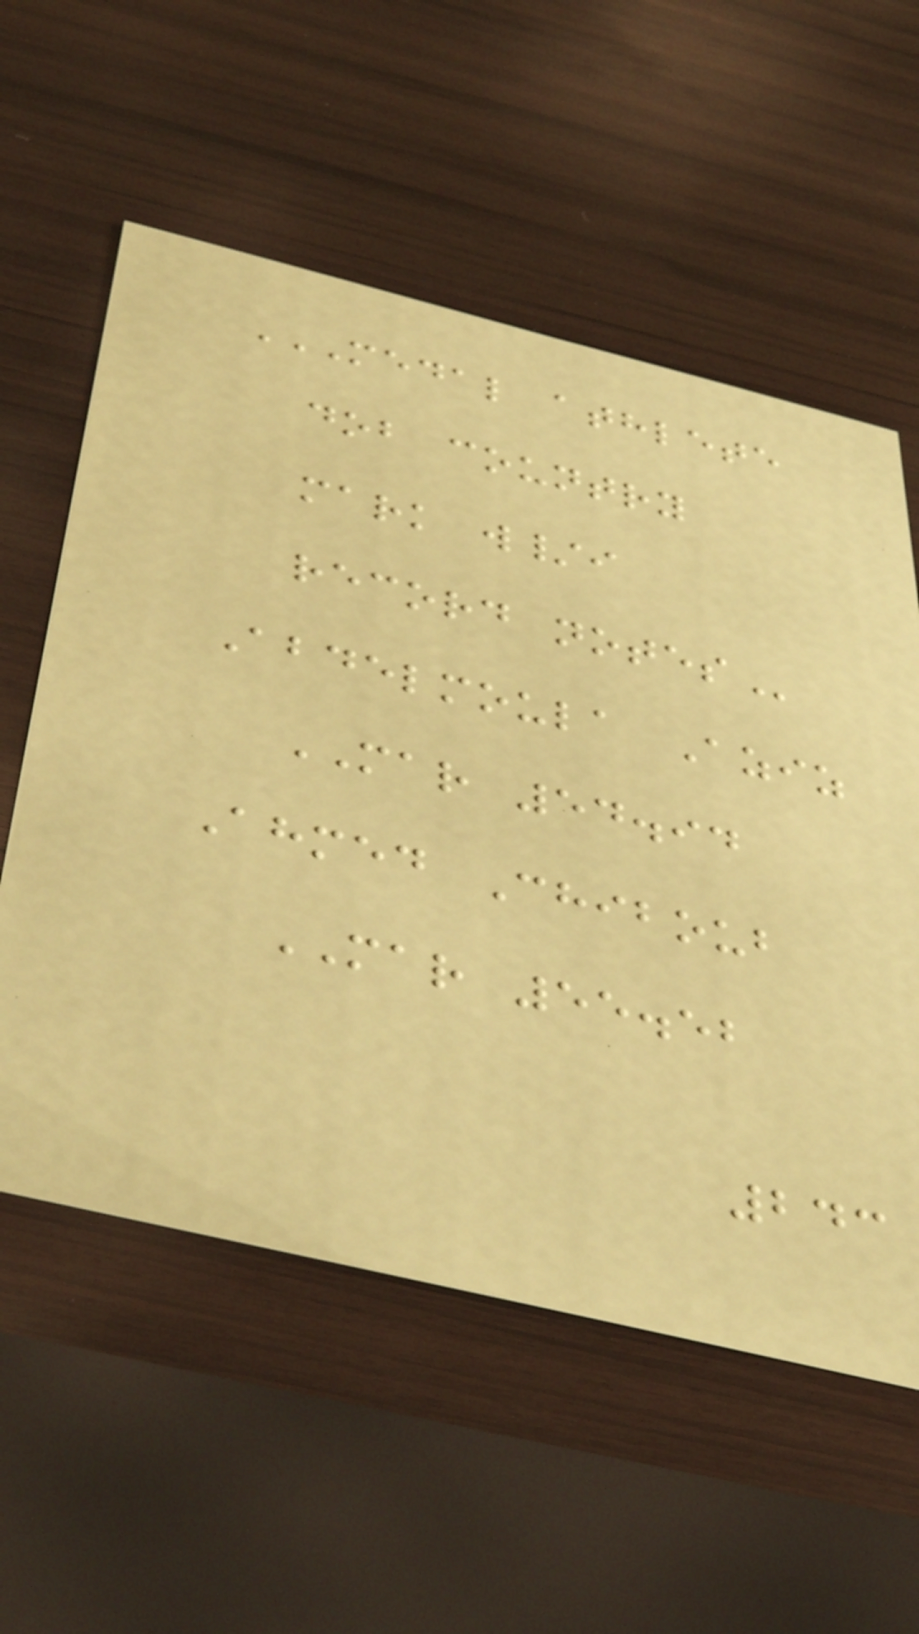MEDAL ATHLETE
DOB COUNTRY
MARK W/I
RECORD NOTES
Abdelmoula Aziz
MAR 54.94
Ahmed Chiboub
MAR 55.52
243
